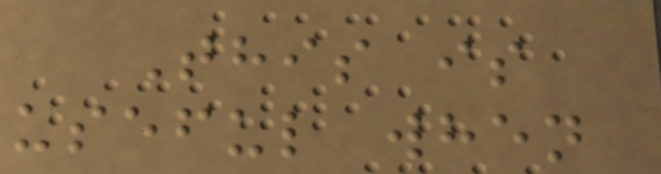This is
useful when
